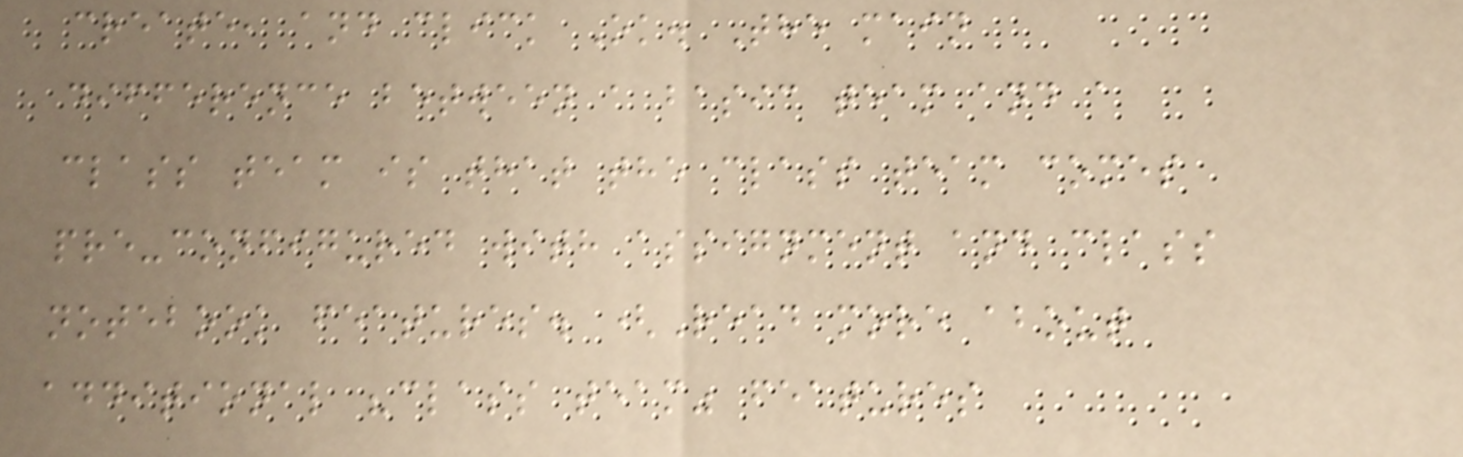create, and click Ok. The main
difference between a basic team and a
class team is that the class team comes
pre-configured with assignment and class
notebook features. (Read more about
additional "class team" features
